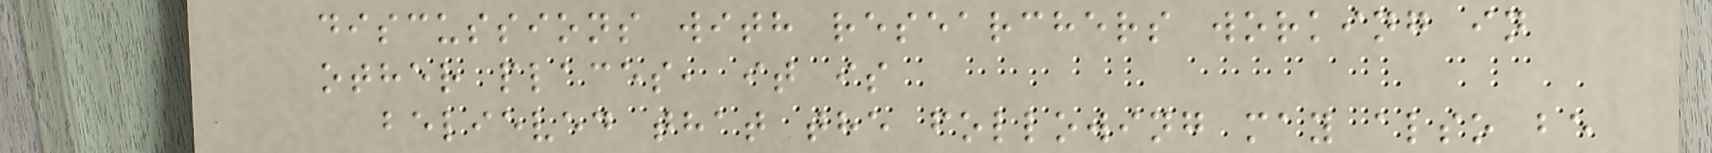discussions with researchers working in
other places, it is
believed that the following may also be
